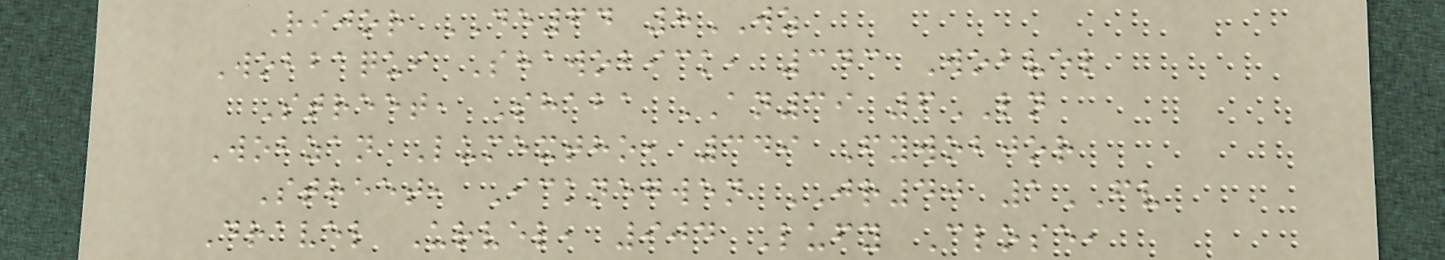Rijor DE64 8WZ
Wobbaqui Shawobick, 343 Wobvel
Street, Shaba AN39 6LN
Wobzan Lumextho, 349 Fywobjor
Street, Icknegwen JR40 1FV
Dravel Urvel, 904 Lufy Close,
